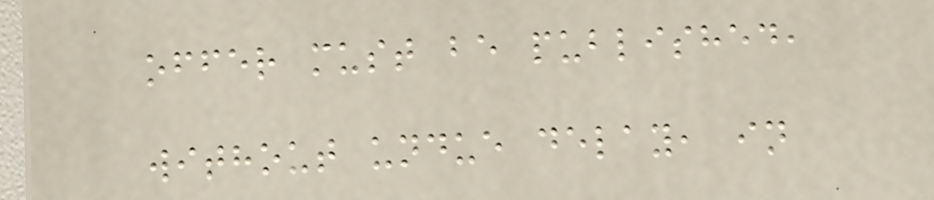offer must be published,
without undue delay, in
